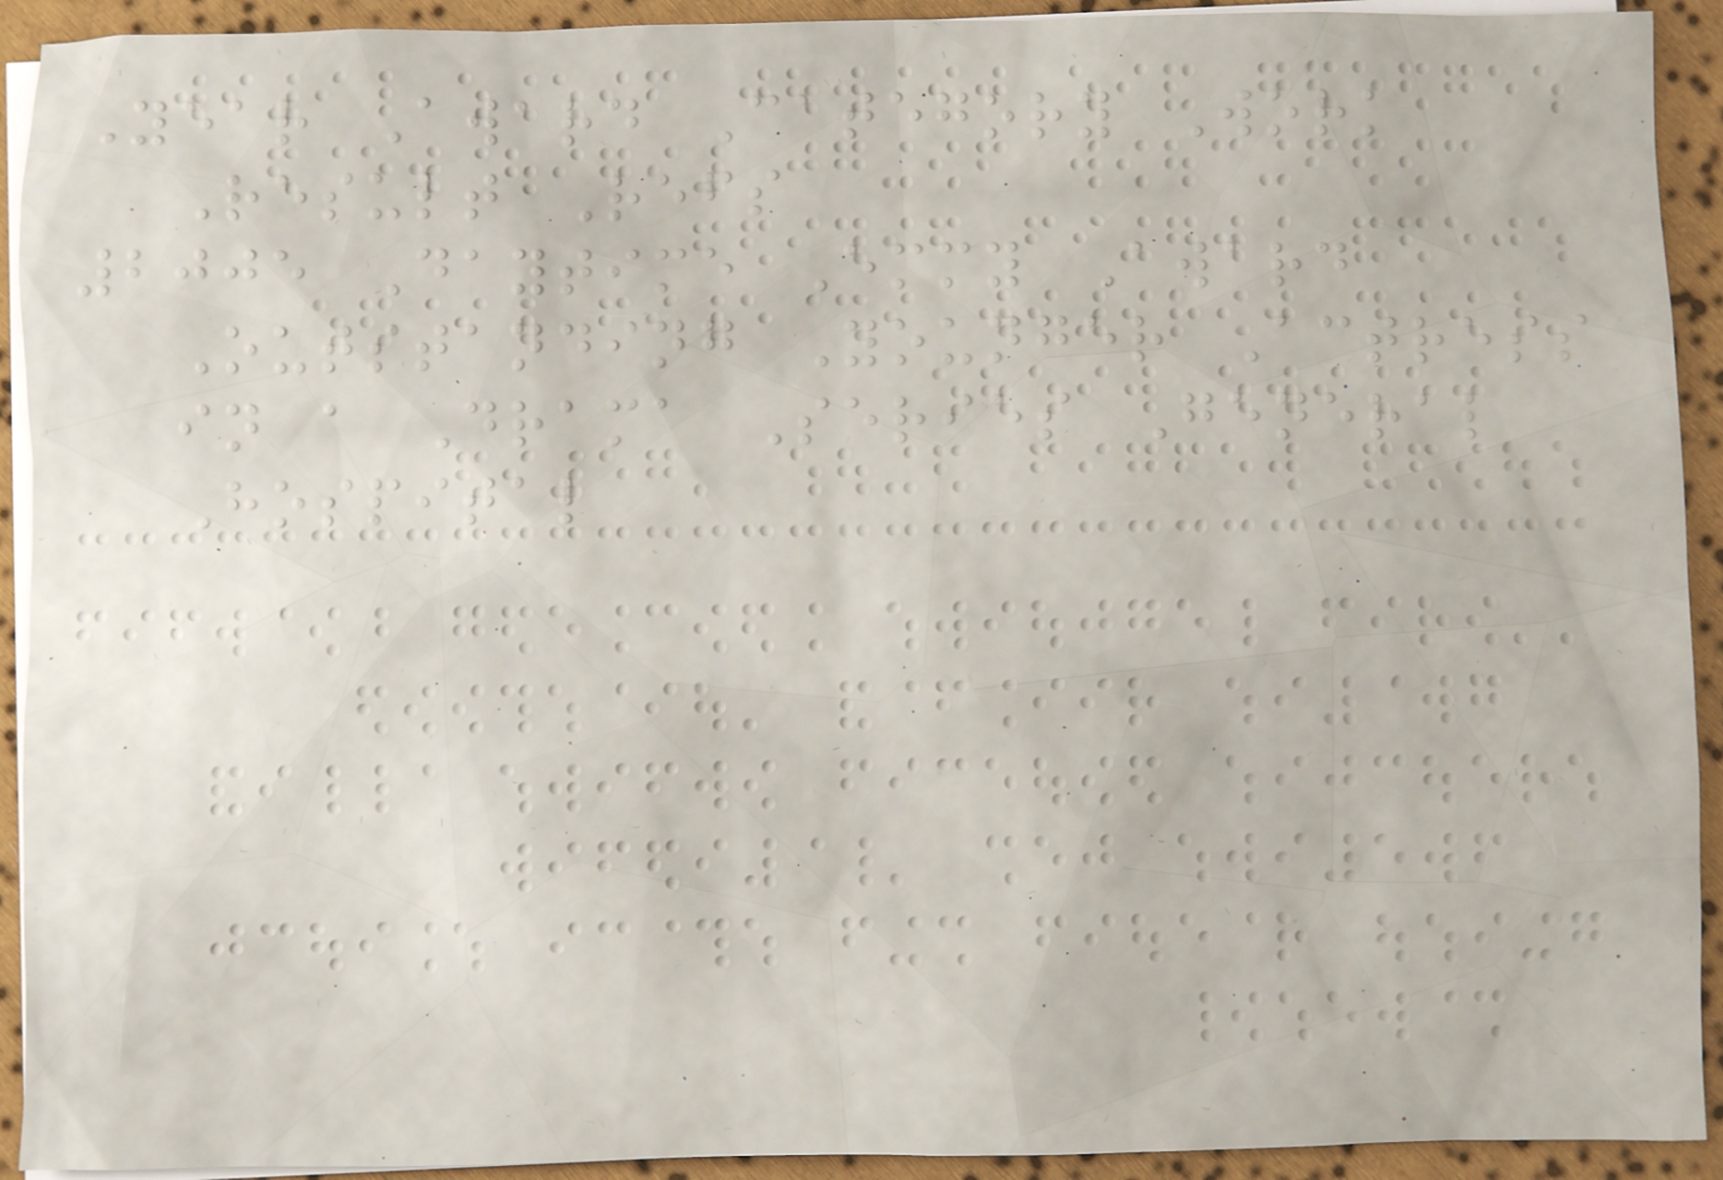Year Award Category Work
Result Refs
2005 Daytime Emmy Award
Outstanding Younger Actress
in a Drama Series General
Hospital
